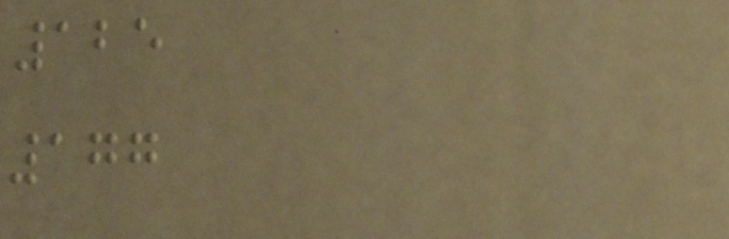125
177
